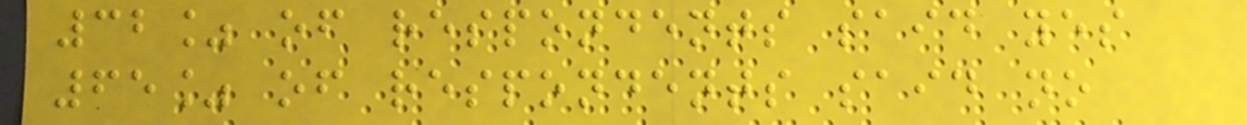32% of respondents said yes
65% of respondents said no
